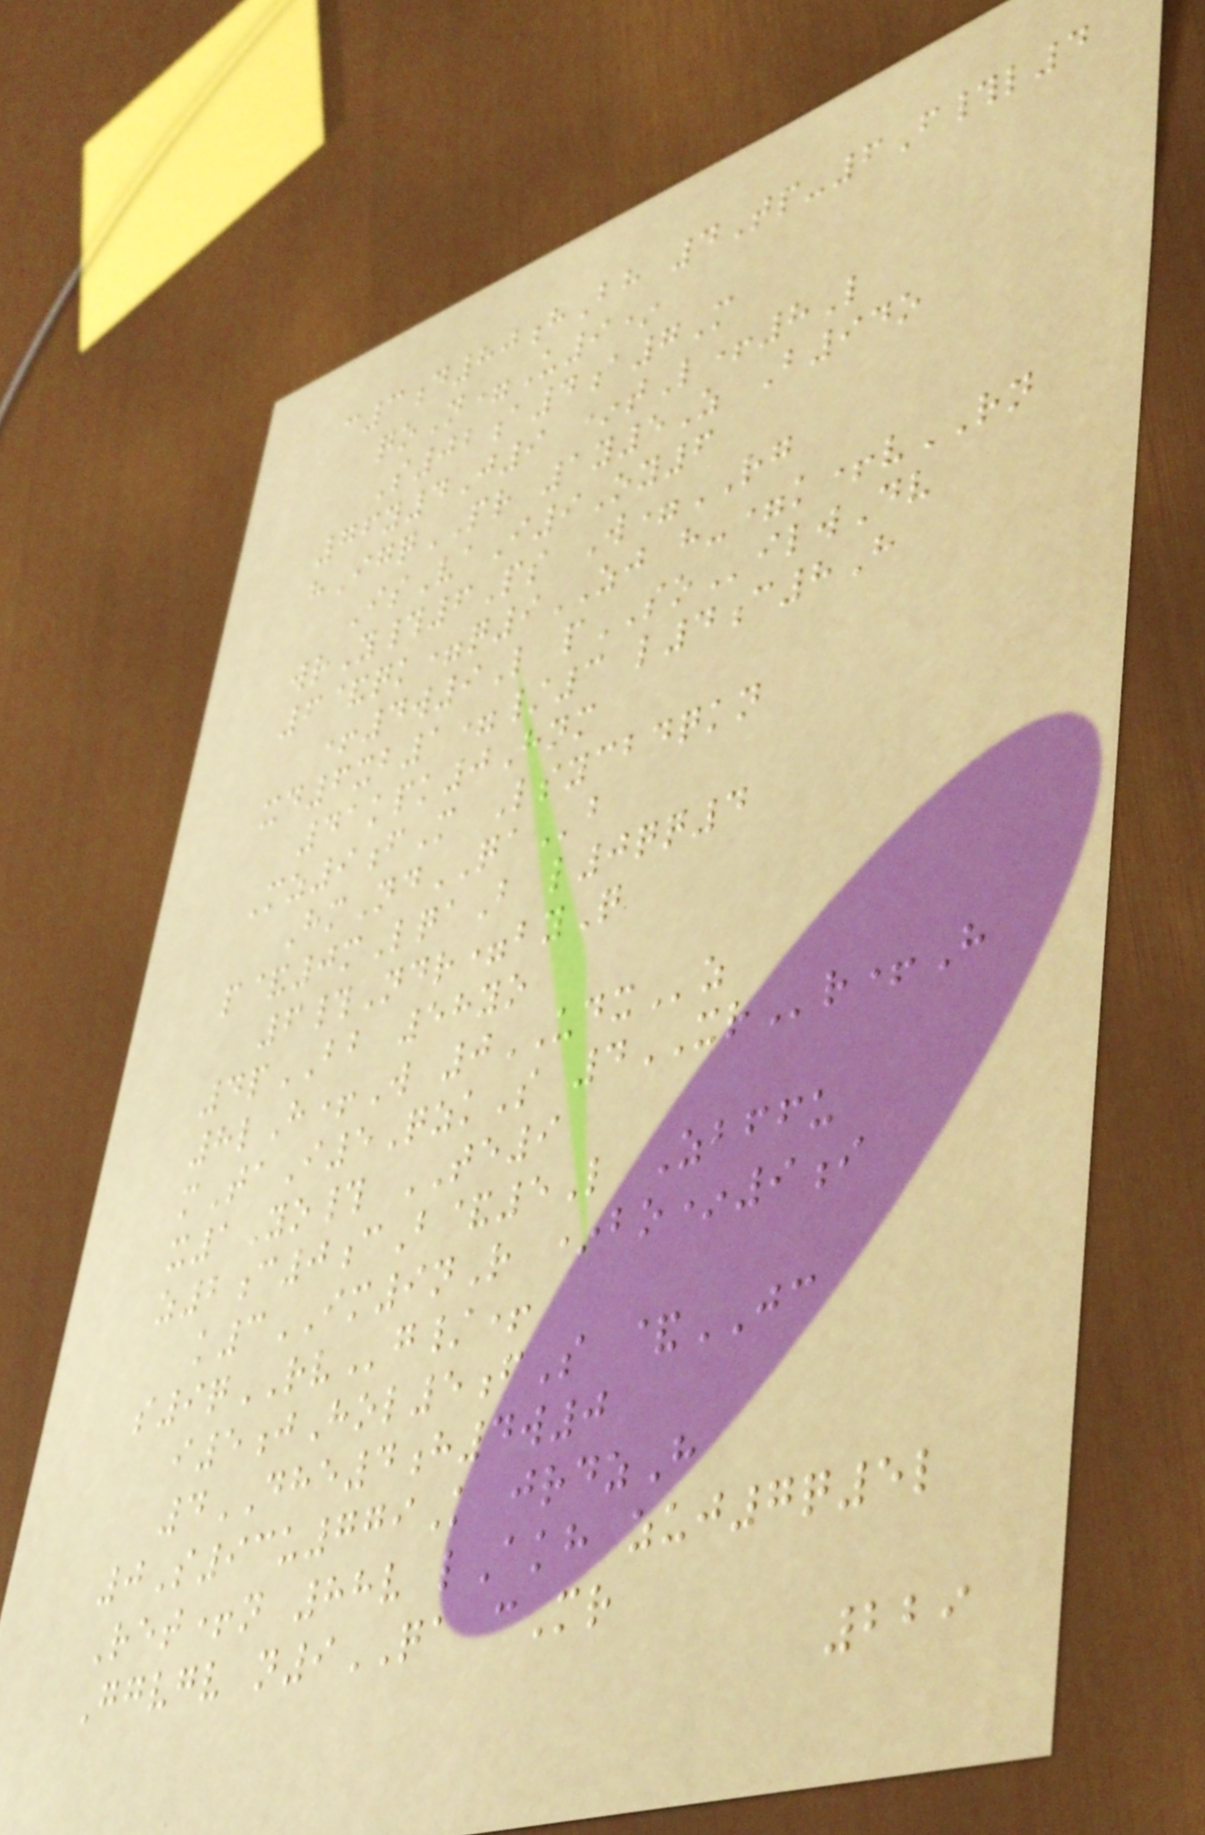c3d80hBh 4Tp-6F#l4
qoN=U9*
S02a4a7M
76y4J9 *tL+8L
hIgqPR 1y5Z B94o
IsVaI9Oy6
wrY#6Ps W=RG
6&qk=q9ZJ h-=k+vRN
+4w9L pSOilwDv
xd6xb1=/3 l4c8H
41kpk0Hnm
Mz9fM Lsycbdqkn
HmNdQAb
p&0mLqaB l0qq4
6#Ndr=byQ
4pBB 58yo
8lH+W 0UDXz
mTaI5QzkS 4XRr+H
x1Yo# TE9
z2c0cB&5L Zbffu
k3IM9nR *bo*9i
s9qRVg/+
i5jHol5fS &JC
4DHE4h4w0
0S93u779K jrdzH
Ret+n 88v lAkh zuj7q5l
Ggvgv n9QA cMr
229
